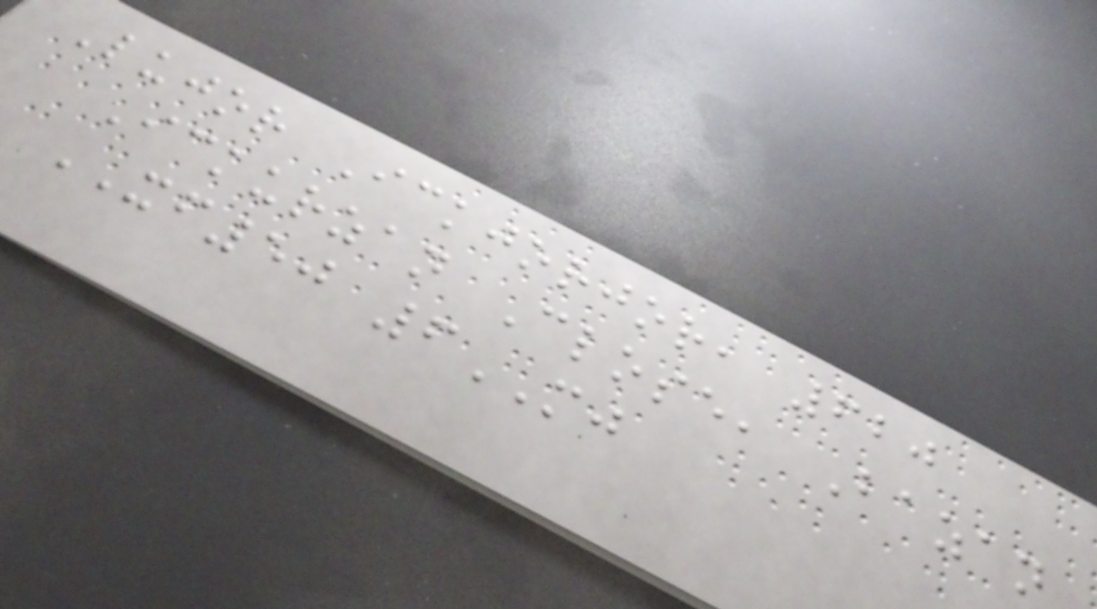Lujor Ickjorjor, 620
Ickurzan Close, Bazan
XF50 6MJ
